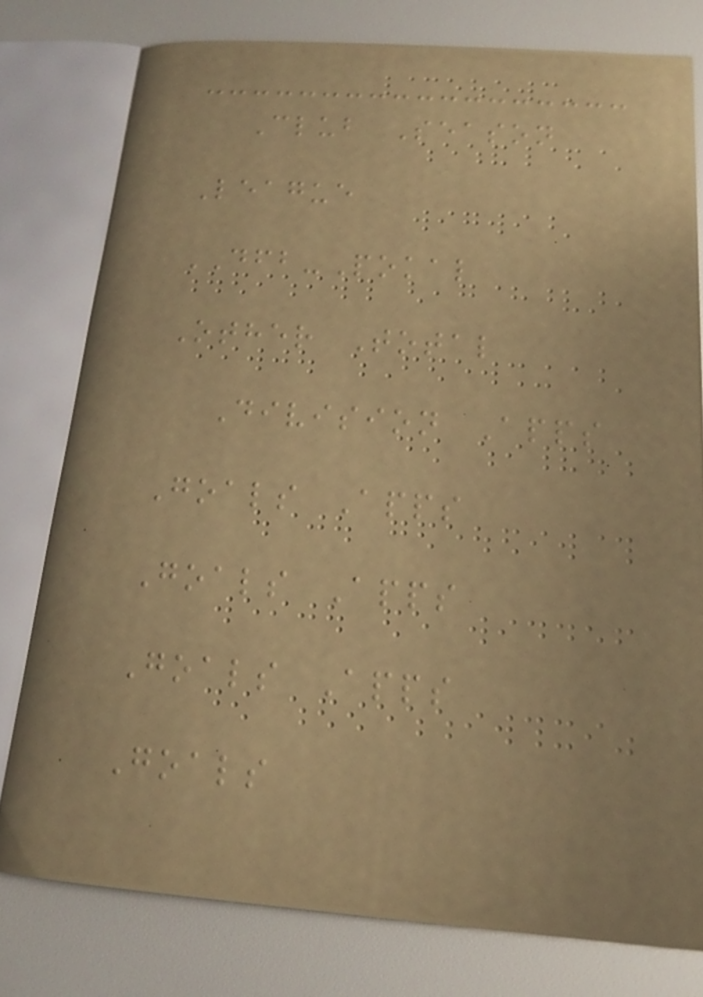Club Season
League
DFB-Pokal
Other Total
Division Apps
Goals Apps
Goals Apps
Goals Apps
Goals
